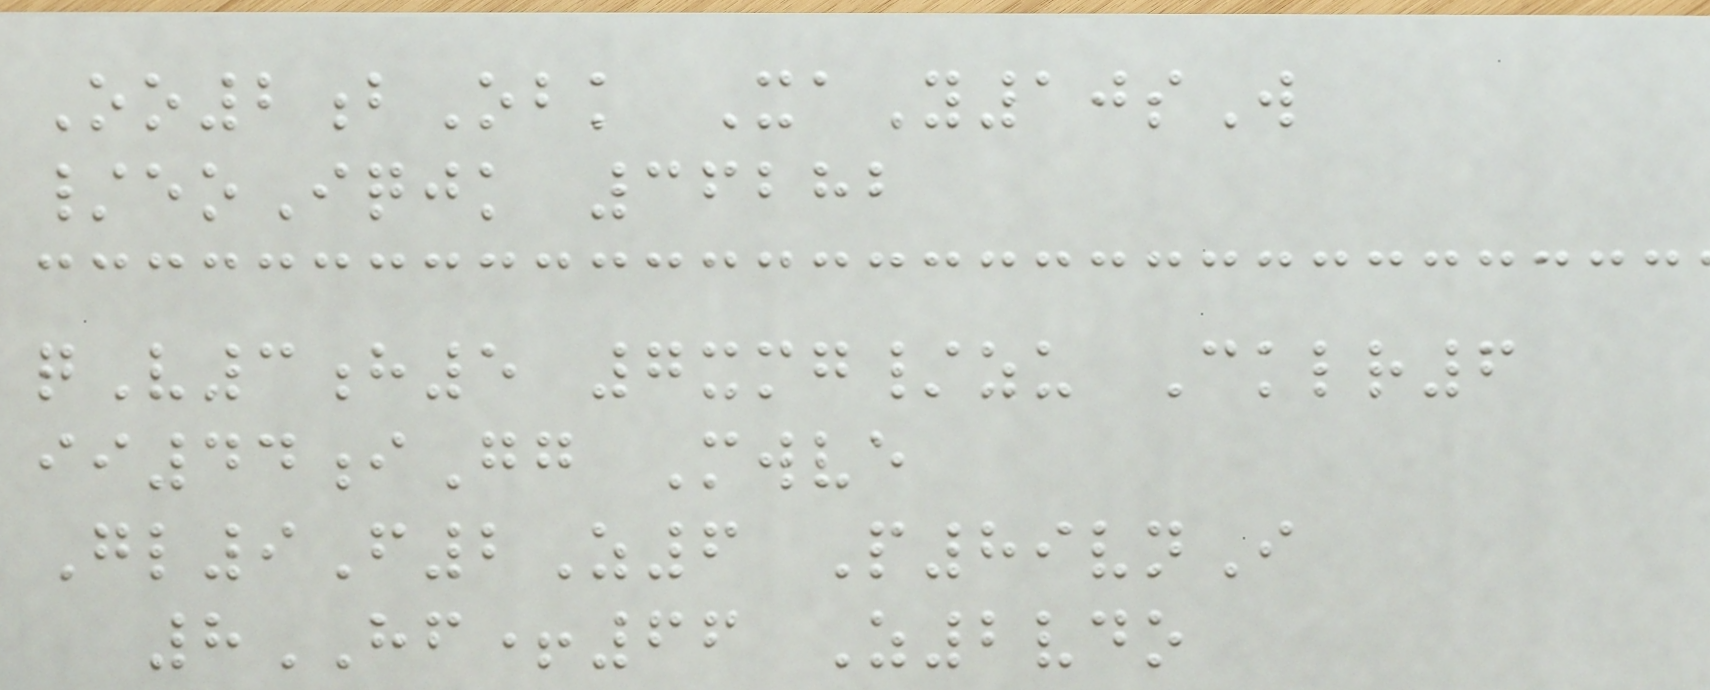Oo2bObk XaY10sW
/eoIqjk 36282
qV3h5 7xmg/zu Cklr6
ii44iGg Mwve
Gl9F2Z6 P89vnI
8HF+66 Z2vdo
